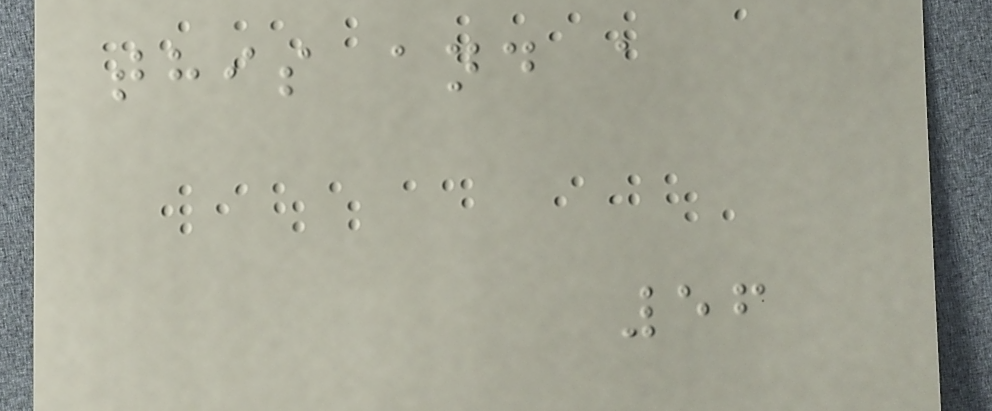this and a
56
